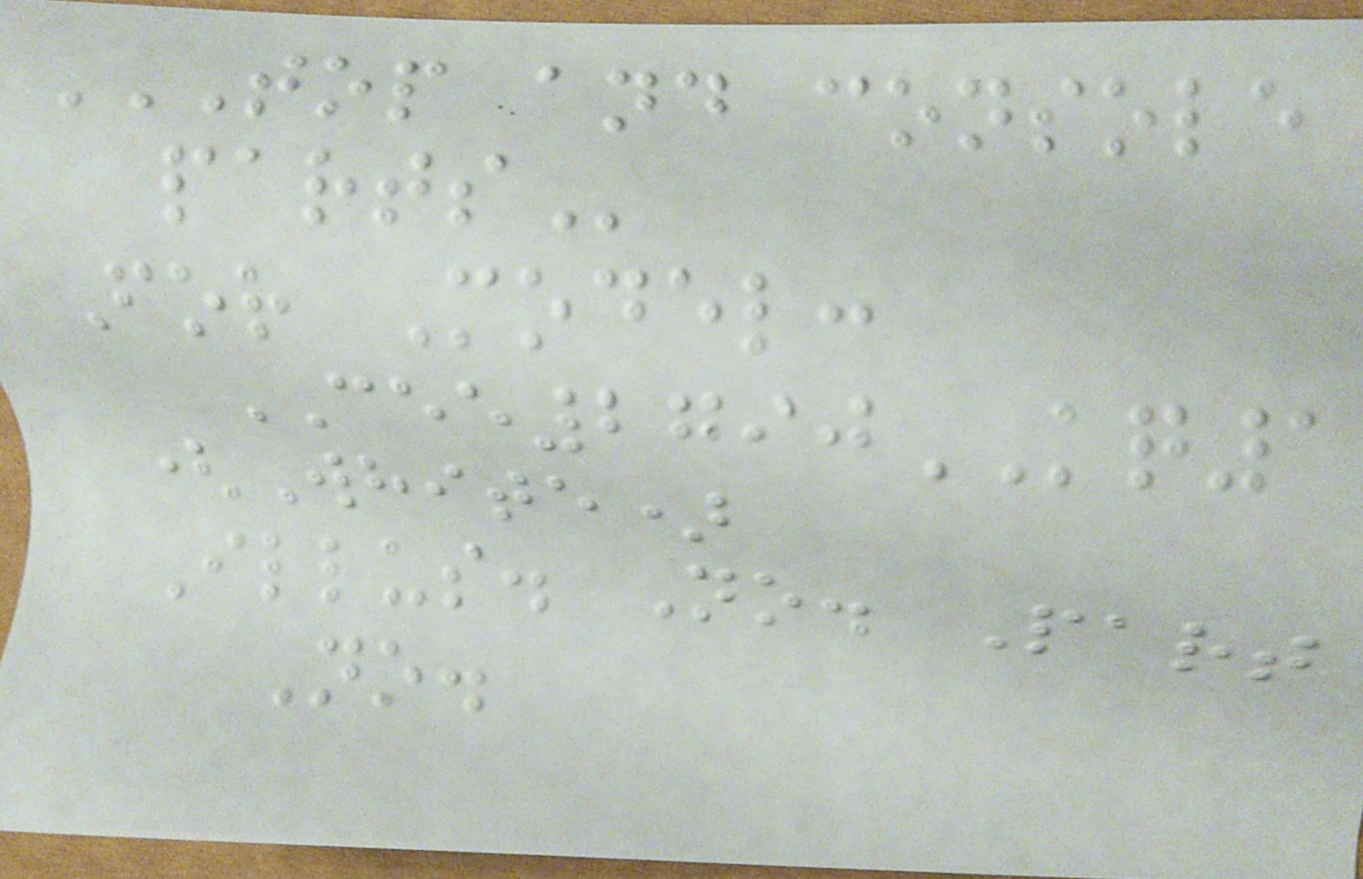TOP AND CONSOLE
PARTS
For Model:
CEE2790KQ1
(White)
Illus. No. Part
No.
